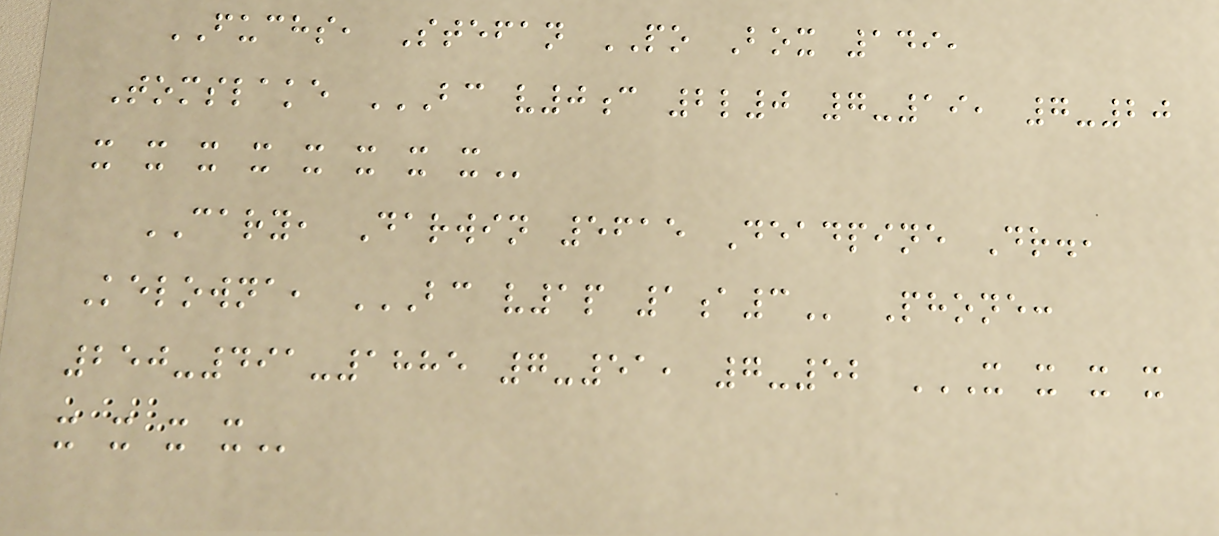FUCHS, Stefan PO Box 149,
Tomslake BC V0C 2L0 7-19, 7-20
X X X X X X X X
CARY, Darwin 5615 Deadpine Dr.,
Kelowna, BC V1P 1A3 Phone:
250-491-1885 7-51, 7-52 X X X X
X X X X
